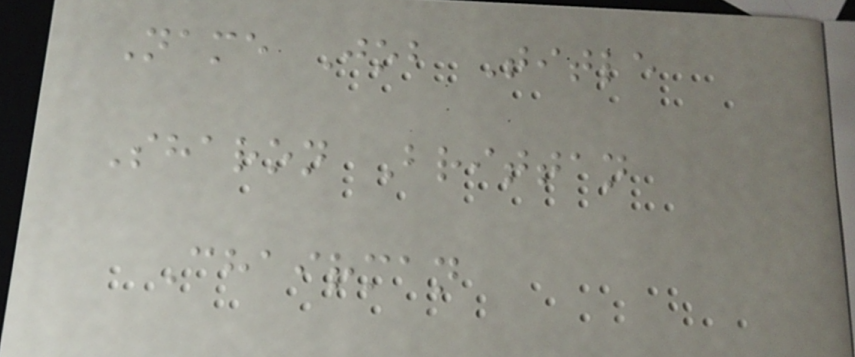Name Job Title
Sharon Brittan
Chairman
